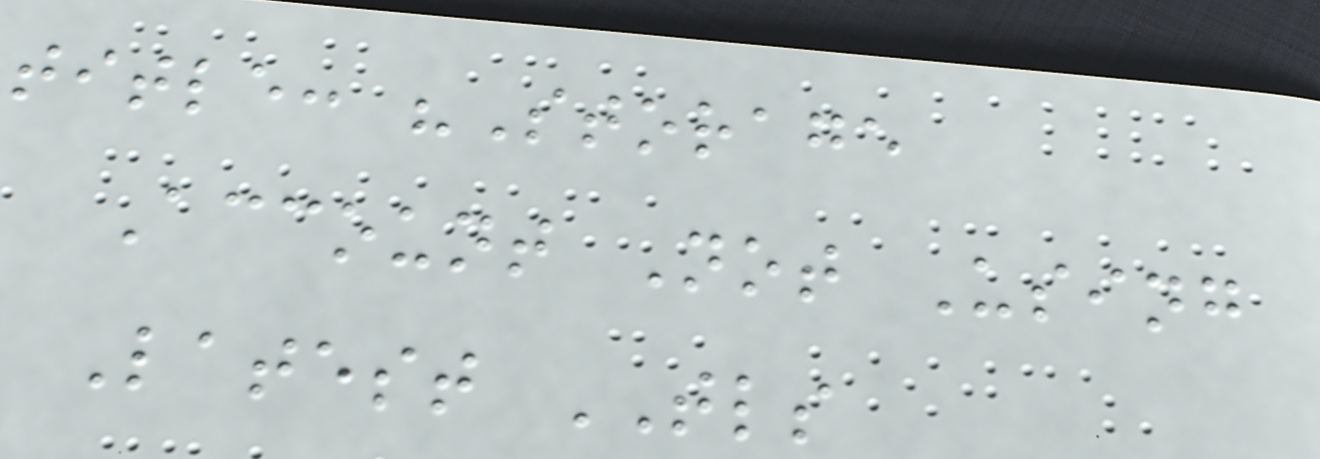title: "Storage
Account Not Using
Latest TLS
